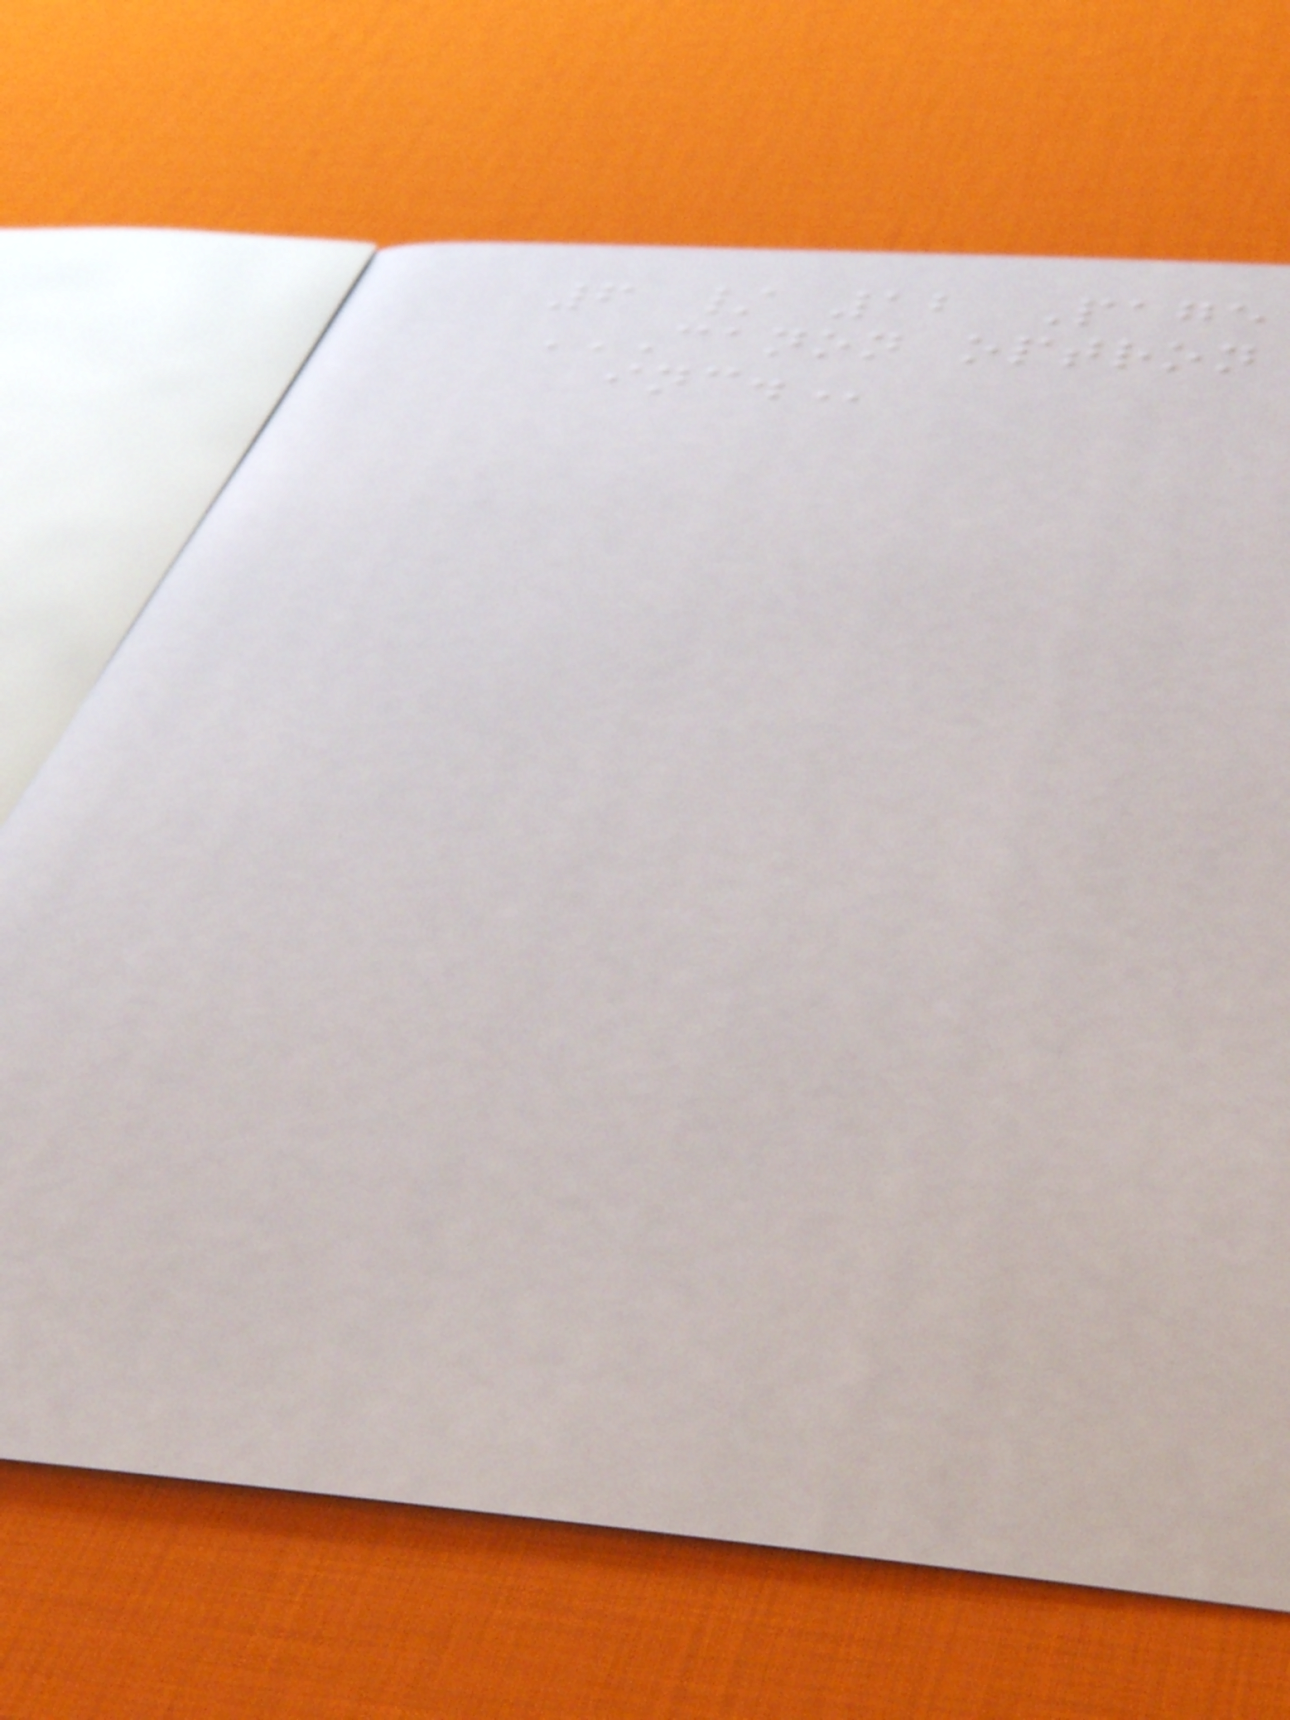6 / 12 Page
CANON OPTRON
INC.
